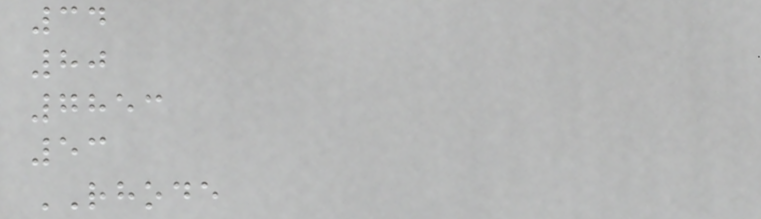34
80
7853
53
RHODE
